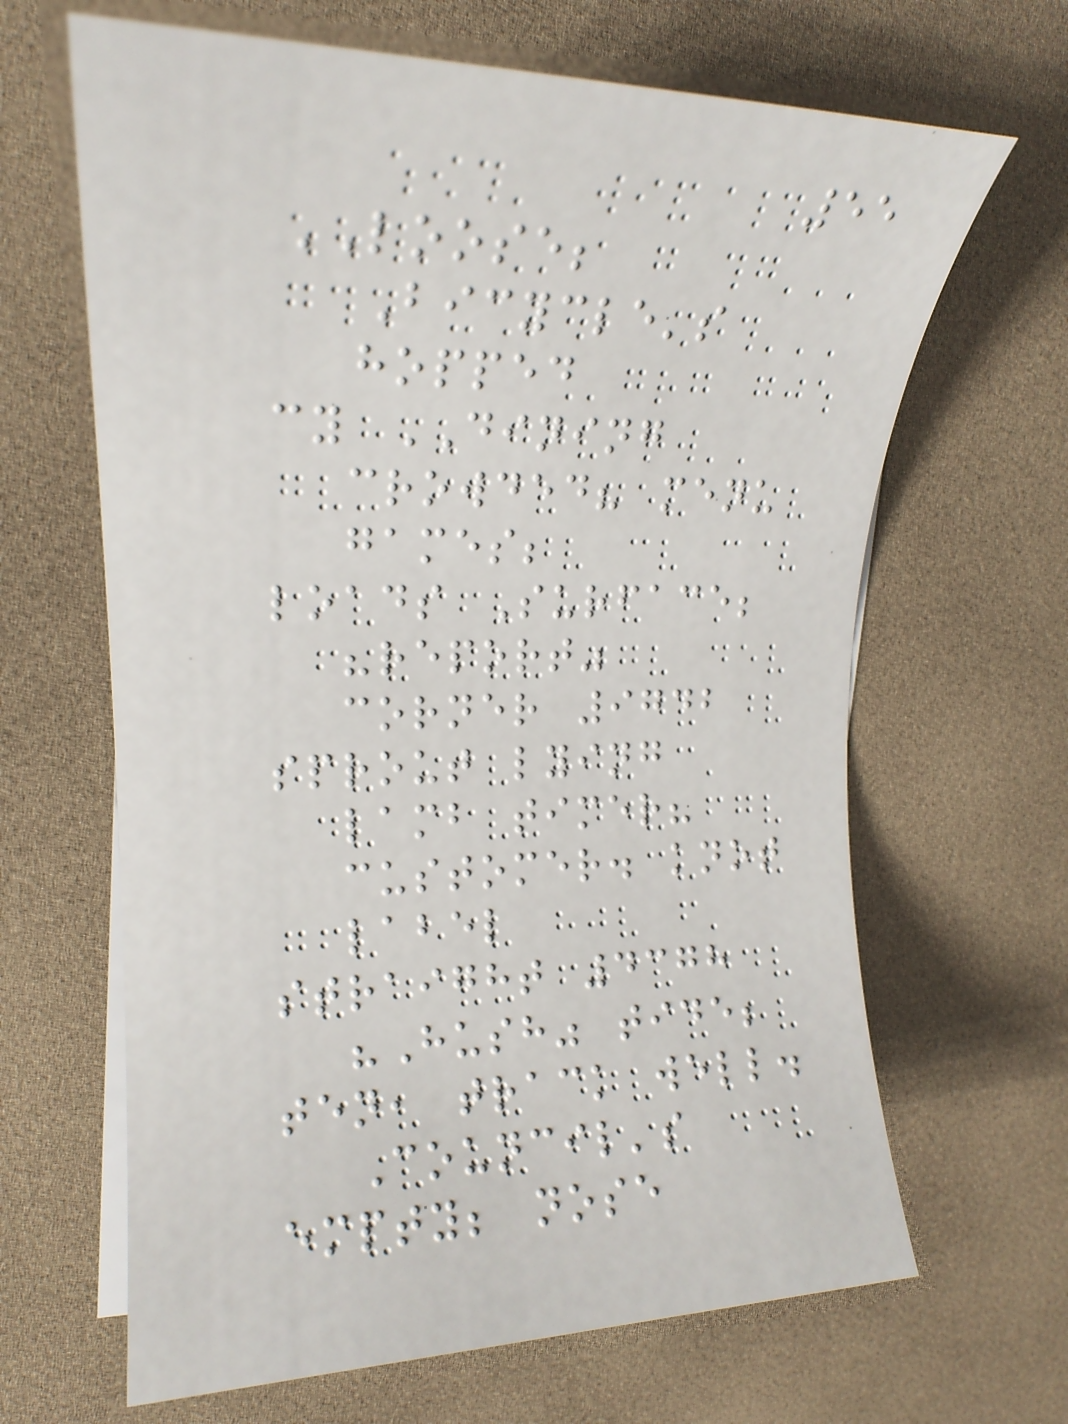55
LOOSE;
Bicycle's
hopped
cy DINING
crowded? menu
games;
loads Surface;
"report"
corner 9742
sprout lying
lamb timer?
customer. knot
label
straight 4378
"Hush" tide;
ten, track well.
Council's
empty; nose
